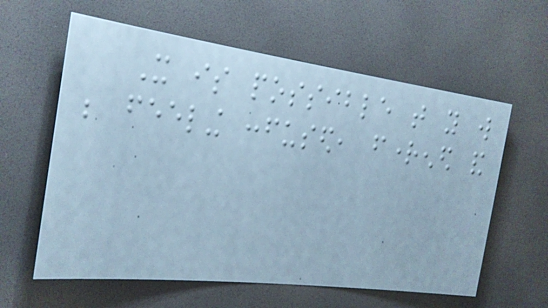It is possible that you will
be feeling confused, frightened and
